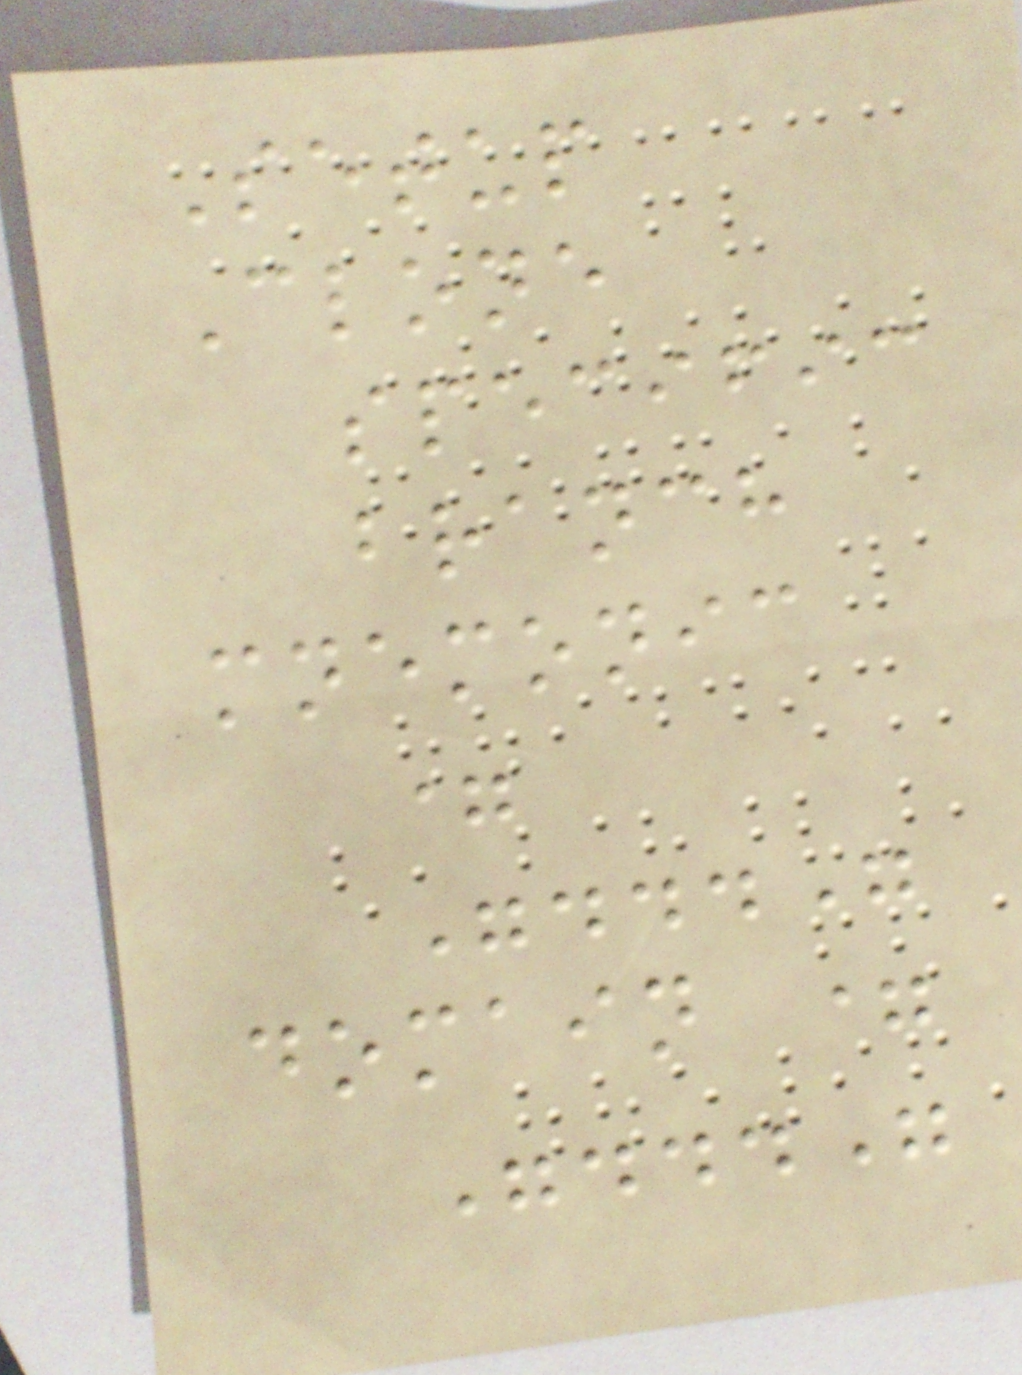Setup
Clone
specific
branch
mnemonic
=
"..."
domain =
"..."
